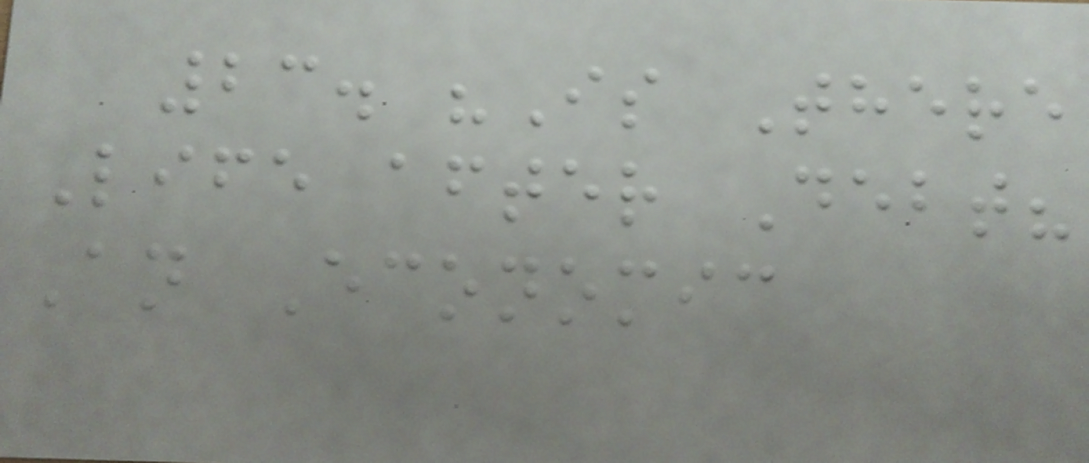23. "Is There
Life after Debt?
An Economic
